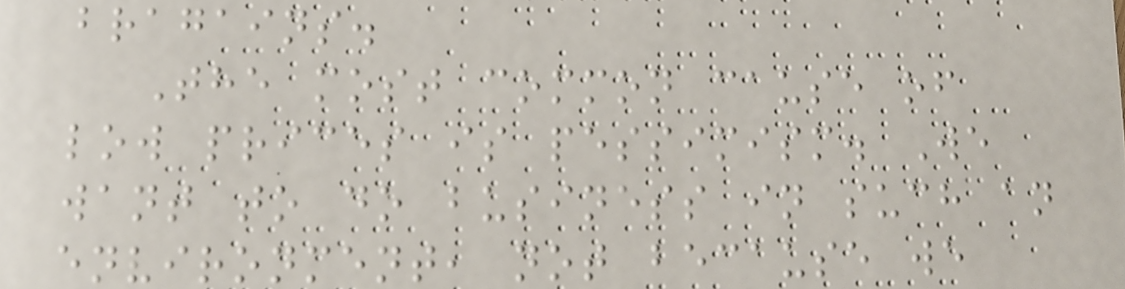bragains.
The most common cause of
low prices is pessimism. We
want to do business in such an
environment, not because we
